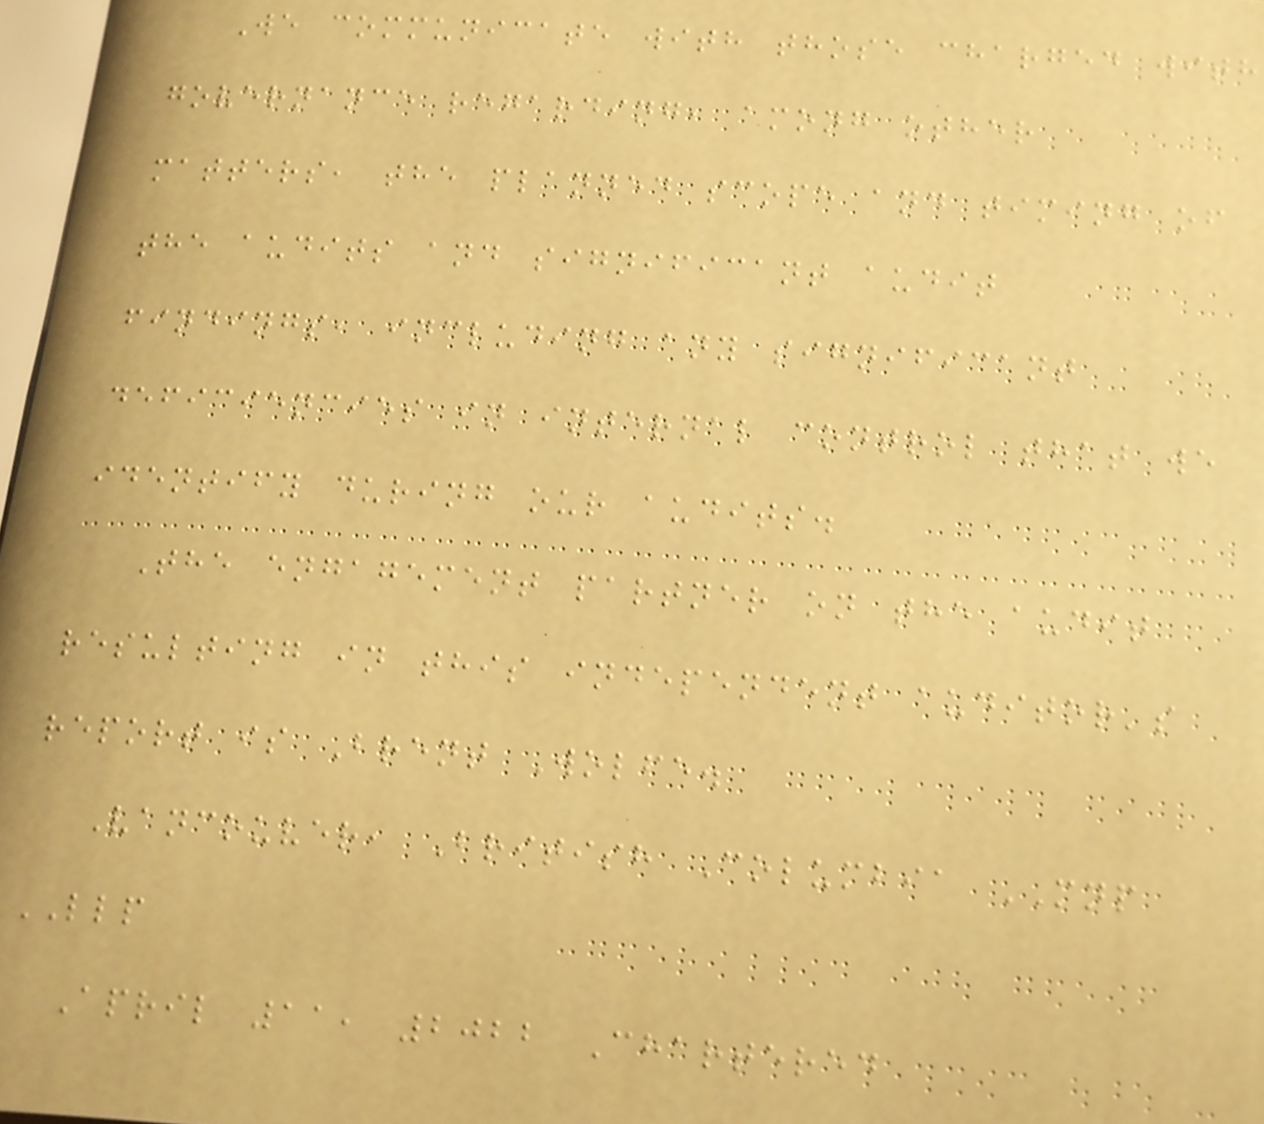We communicate with those charged with
governance regarding, among other
matters, the planned scope and timing of
the audits and significant audit
findings, including any significant
deficiencies in internal control that we
identify during our audits.
The engagement partner on the audit
resulting in this independent auditor's
report is Brent Wolfe.
Vancouver, British Columbia MNP
LLP
April 11, 2022 Chartered
